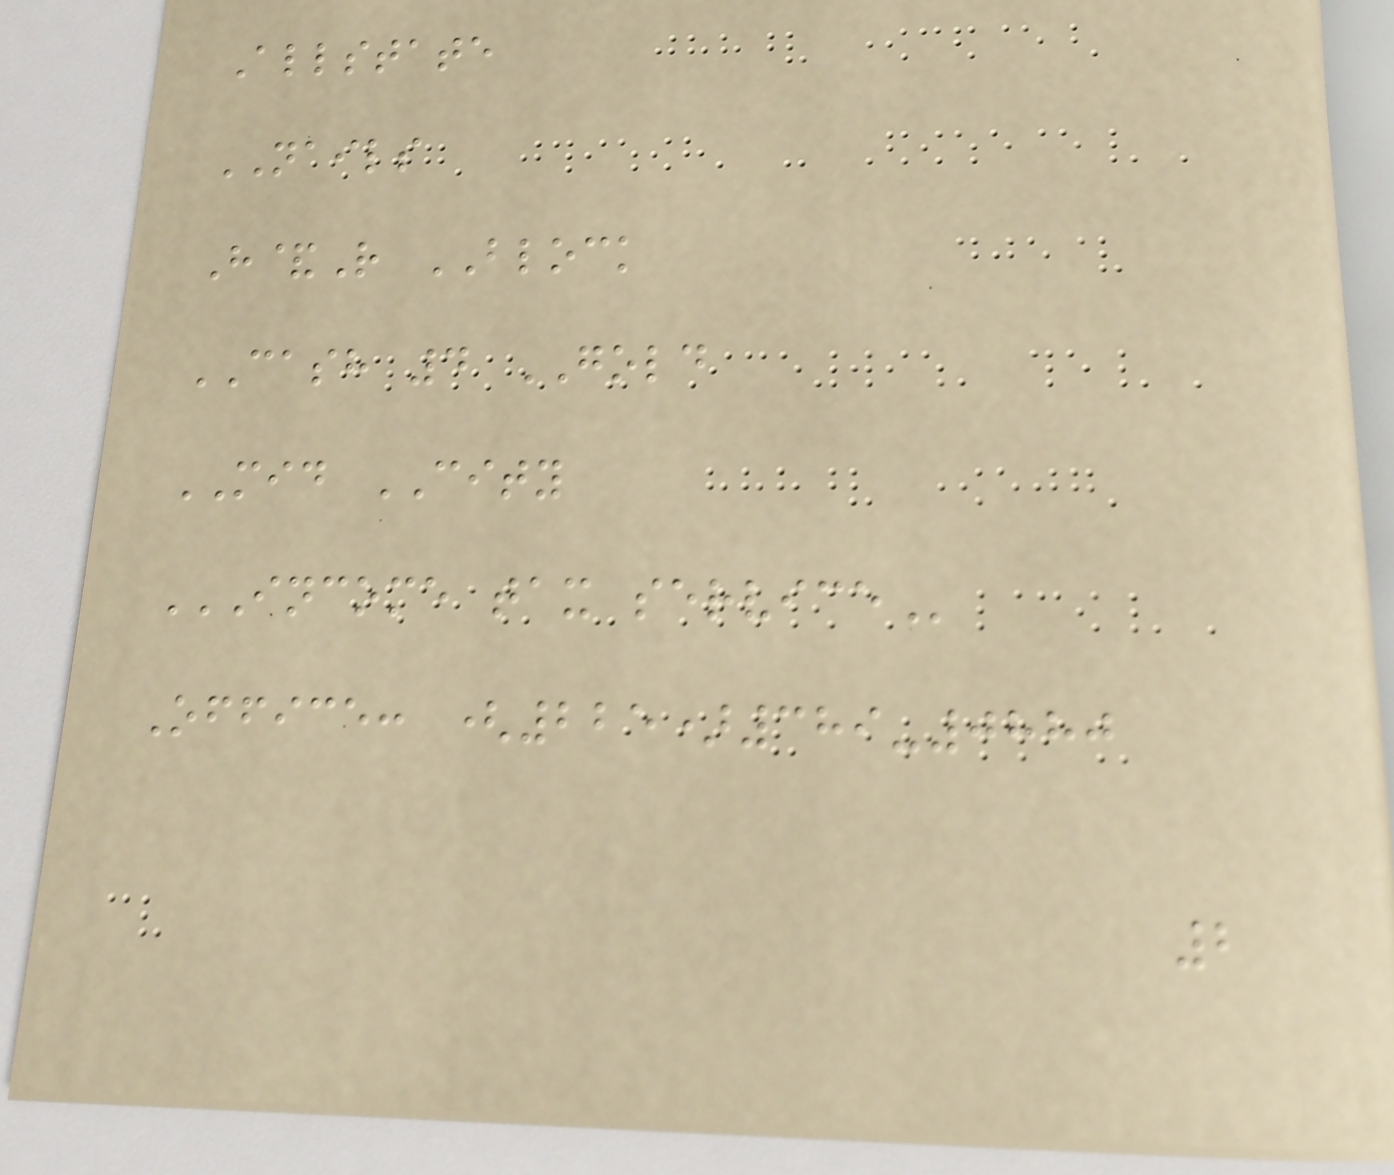Allstate
NAILS
H&R BLOCK
CASH 4 GOLD
MID CITY
INCOME TAX SERVICE
Office: (225)389-0880
2
